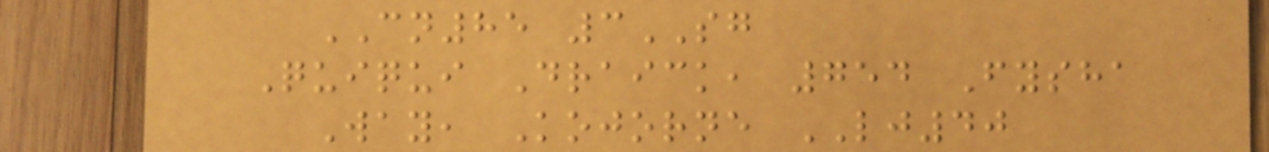CN85 3SG
Quiqui Draick, 754 Fysha
Way, Kojorne LJ40
